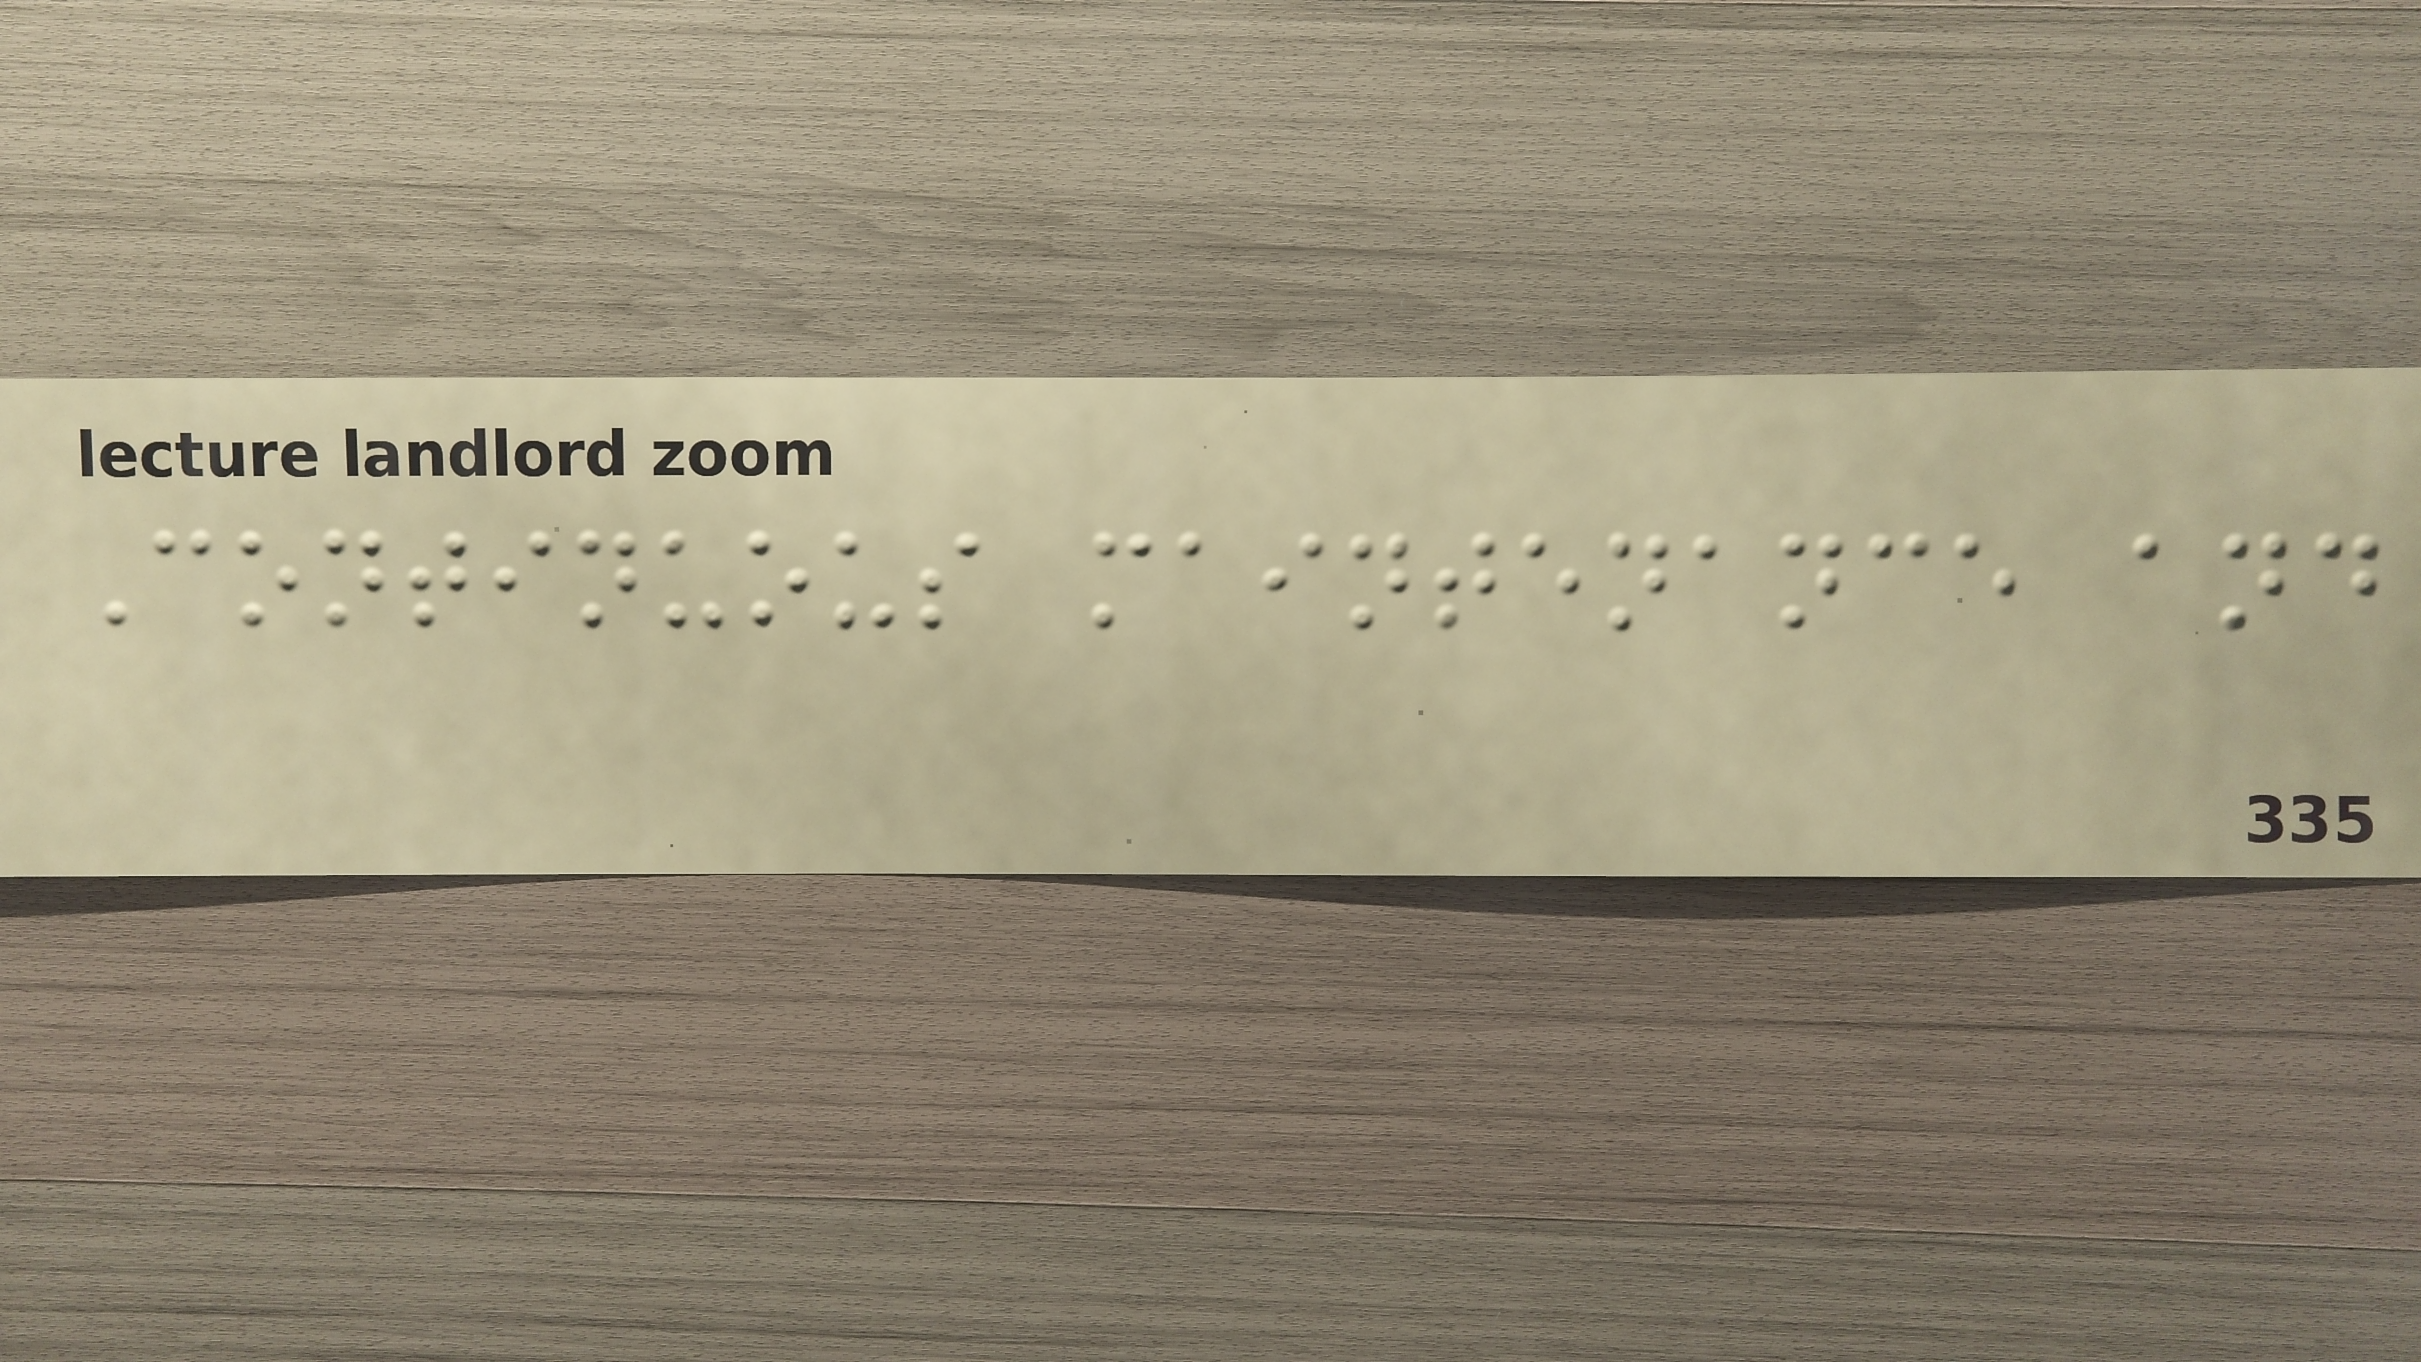Continuous maintenance and
